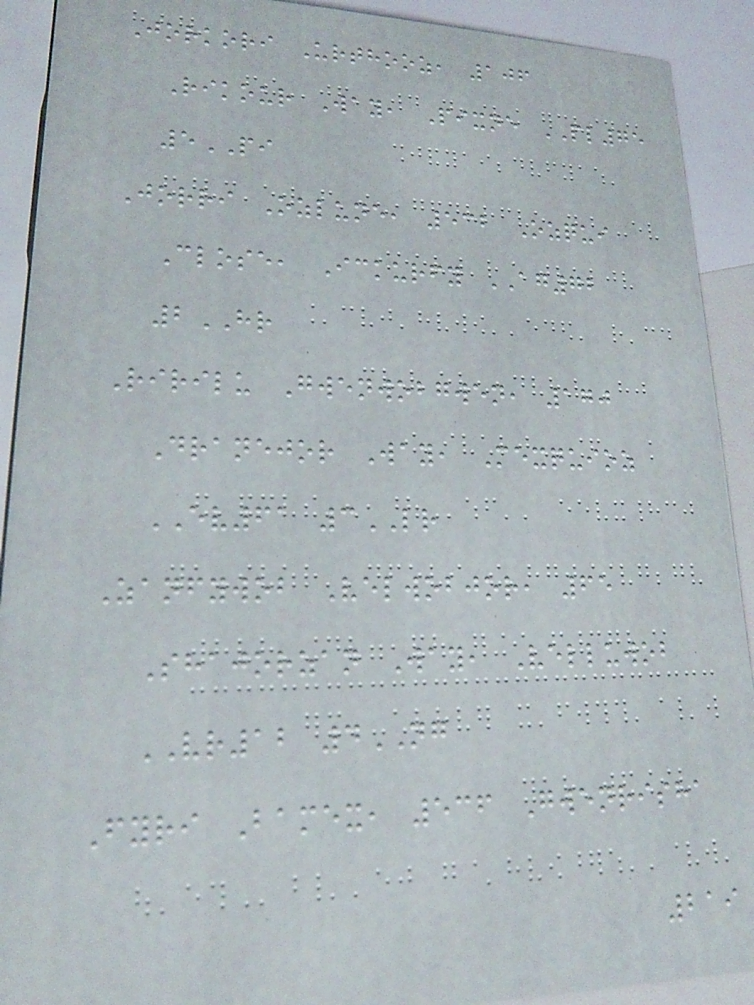Jorkori Urthooz, 106
Rikour Way, Pixne PL75
5PI
Jorri Ozlune, 532 Ozqui
Close, Ickurfy AG72
2HR
Ririlu Gwenwobgwen, 170
Dranejor Way, Mexquioz
EV61 3LR
Zanfywob Velwobjor, 65
Shajorzan Way, Velluwob
VR12 4NG
Fyri Bamex, 536 Gwenrisha
219
